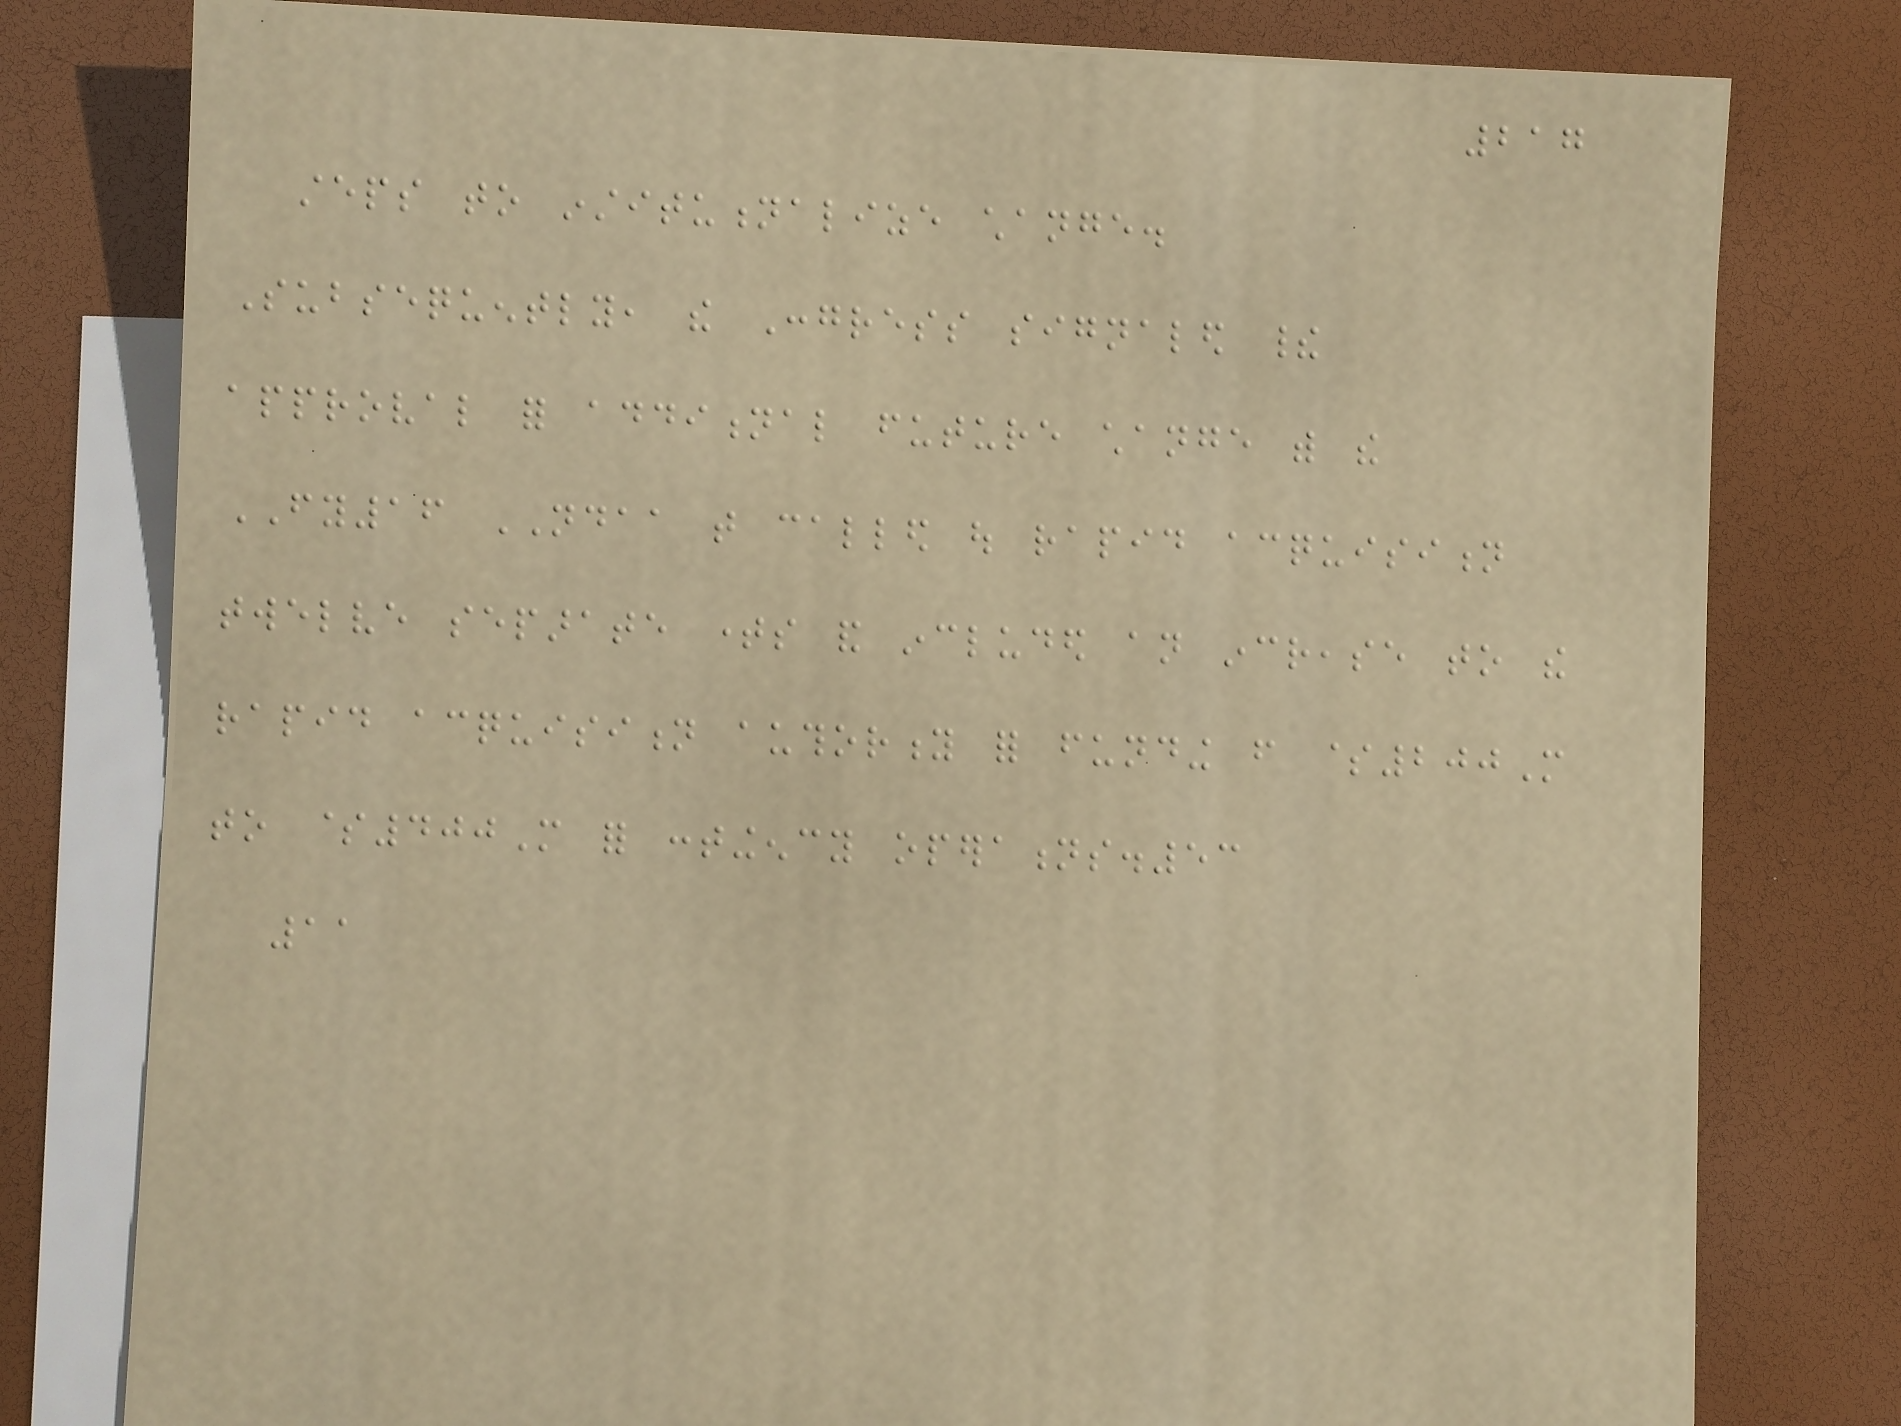217
steps to institutionalize change.
Subsequently, the Congress signaled their
approval for additional future change with the
FY16 NDAA that called out rapid acquisition
twelve separate times and included an increase to the
rapid acquisition authority for funding from $200M
to $400M for contingency operations.53
11
